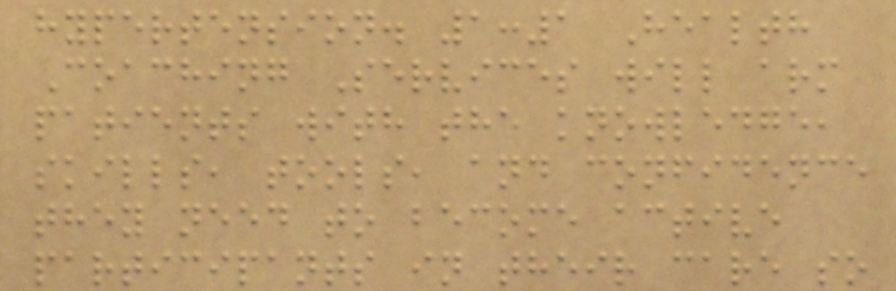hypertension. 1:1 Health
Coaching Services will arm
patients with the knowledge,
skills, tools, and confidence
they need to become active
participants in their care so
